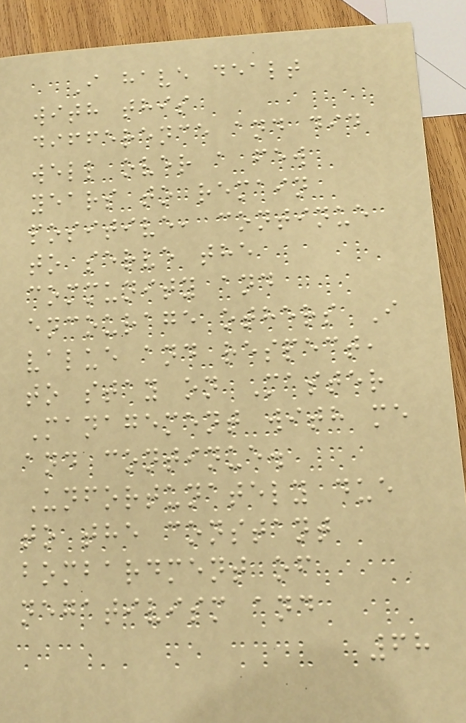I have dealt
with this
difference and did
well over a few
years to remain
positive, continue
to serve the
community and
encourage others I
value and respect,
to stay on Master
Management with me
and continue.
Unfortunately due
to the constant
bombardment of
negativism and
68
